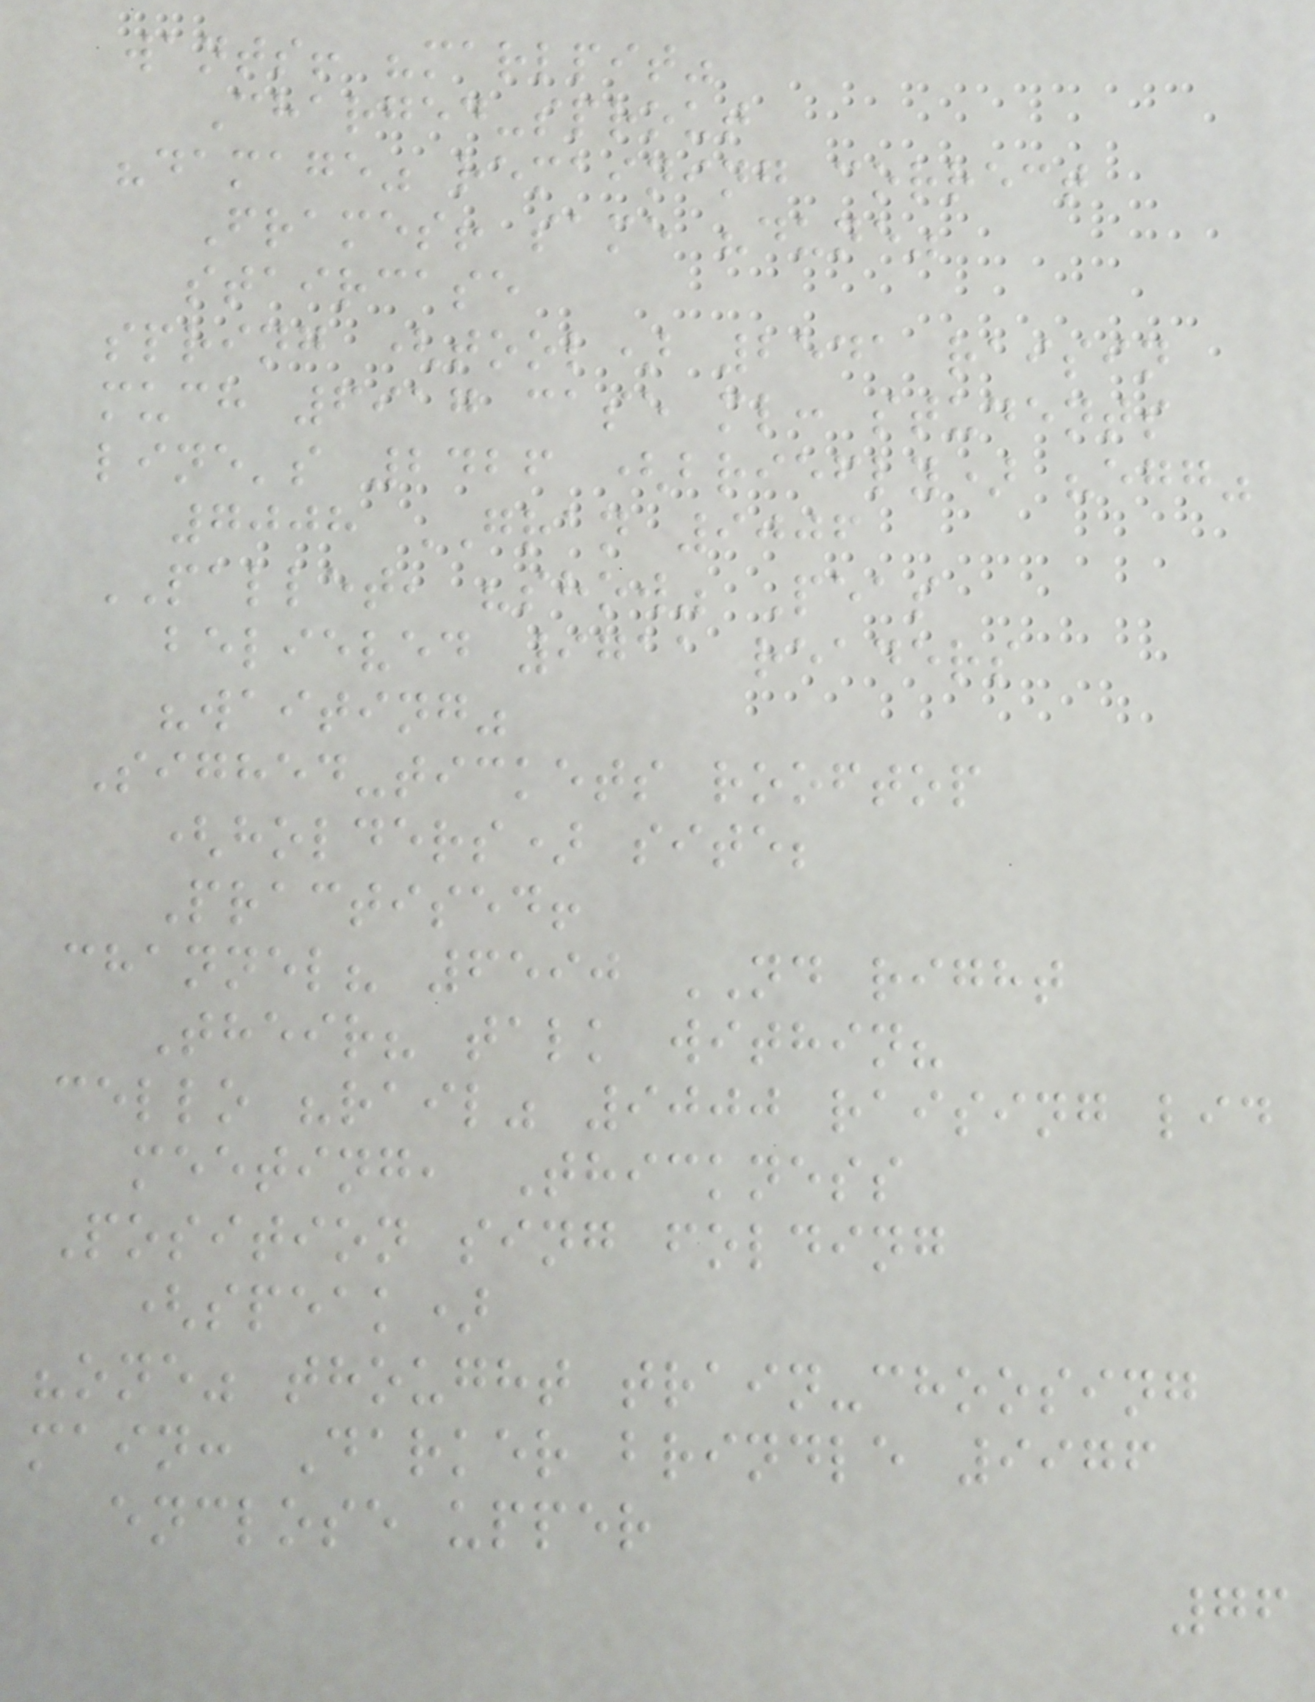wants! "marlpit"
Charged-sprout
"damage" remaining correct
Frames! same "dune"
staircase
spring (tool) 2541 raisin
much 6917 case ml: students
line's 2426 (briefly) "egg"
7008 GRAN 9006
PALLET, "show" Peas
believed 9711 readers
"waiting"
Sighed-tickets rooftop
(holders) site;
Practised!
channel? 6590 ND right
Their? talk within?
cello "rail" 9000 raising lid
meeting, Thickness
Position sing folding
(speak)
"one" thought train-choosing
main: Darker brindle 9976
enclose upper
76
